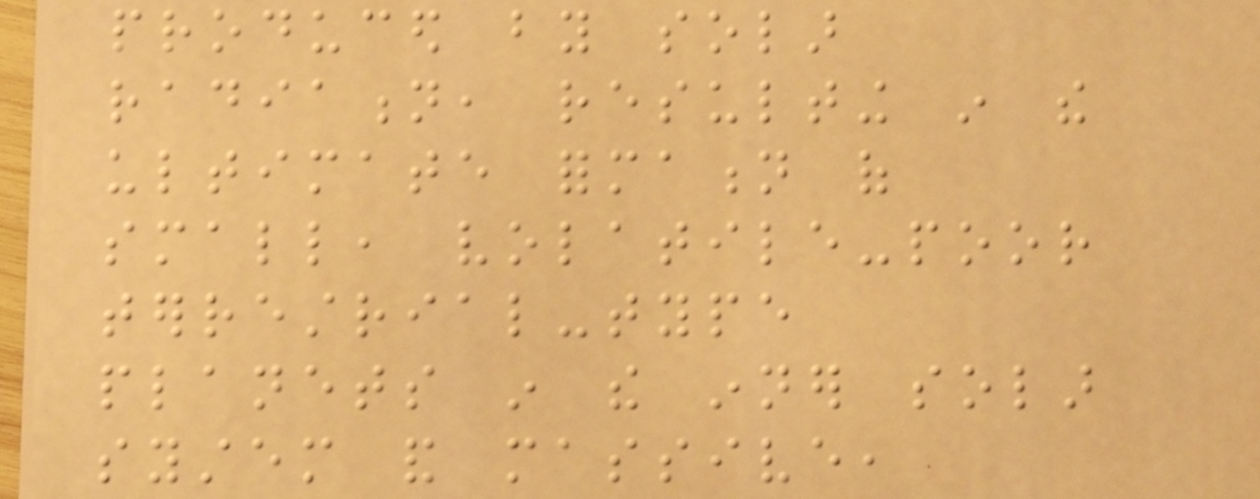produced by solar
radiation, resulting in the
ultimate formation of
small, volatile-poor
terrestrial-type
planets in the inner solar
system and massive,
